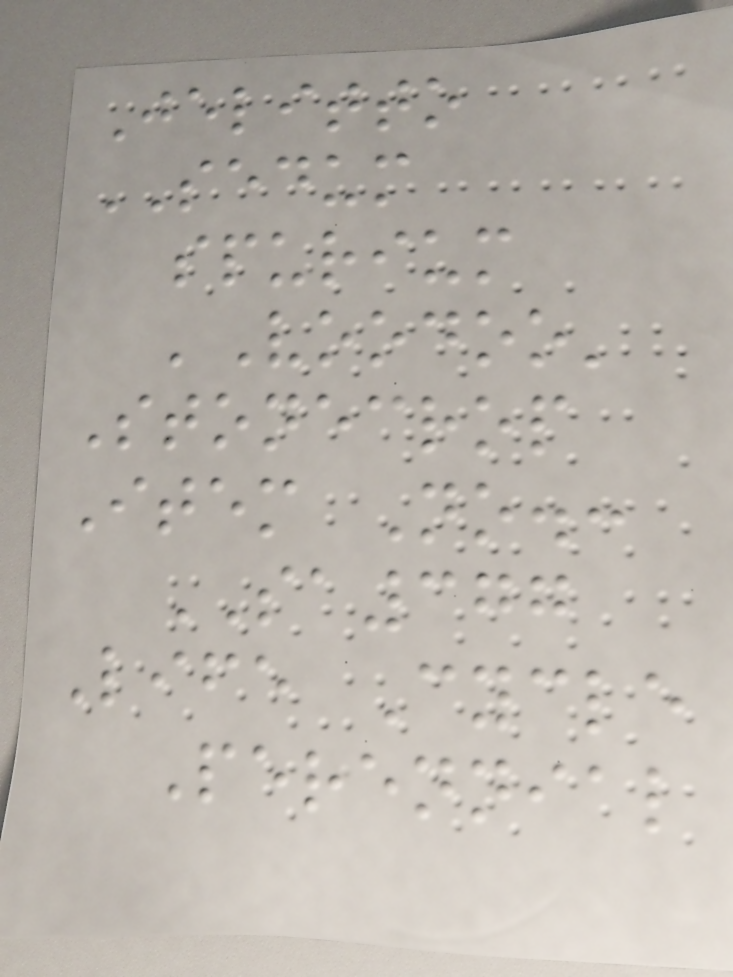Jelitto
SEDUM
spurium
'Voodoo'
Stonecrop
Item No.:
SA377
Life Cycle
Perennial
